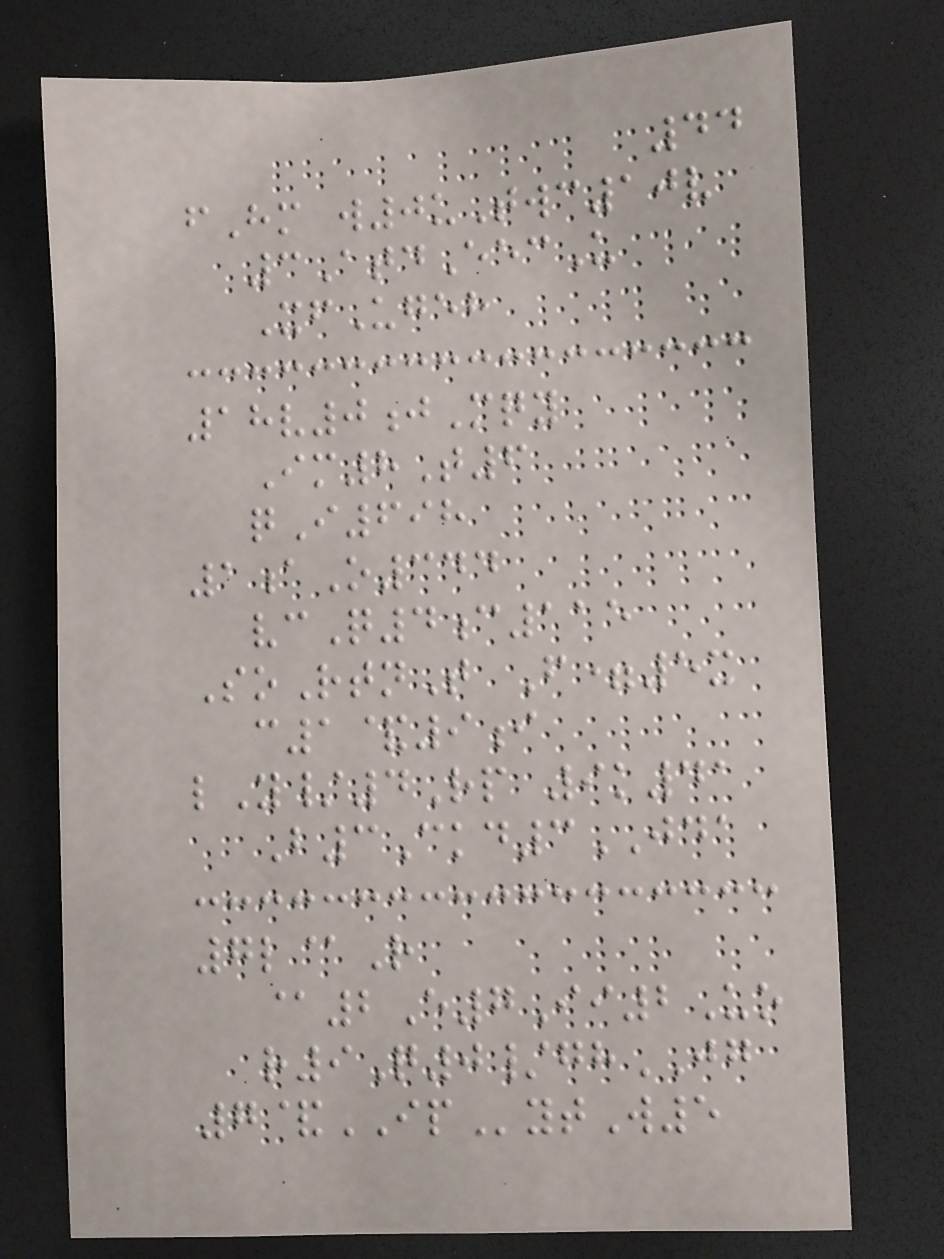44
fHm w0uTwc10v
3AtdEecU
XfUgeh
18v0jMqy
Im8T6
qI698
1aO344
vcQ4c115
SoRtnT F=5x
c1&9i
lY/4Rp 9k41
B3Ckd3JDA
7l@R
@2E7Ii2Uo
r9Q0/ghJG
7&IPytW5
